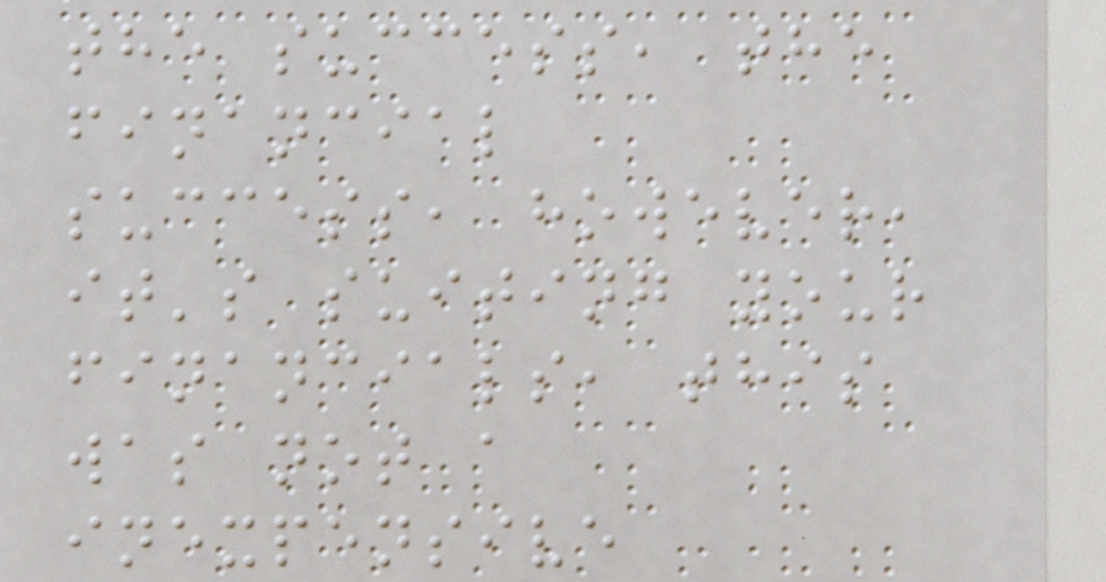the success, the
financial
success, however,
it's suiting your
financials, this
was not a
inexpensive
